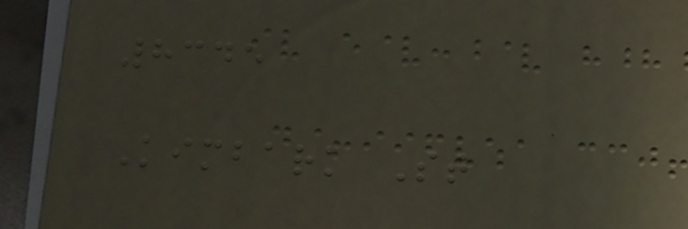8345
Kimbark St
